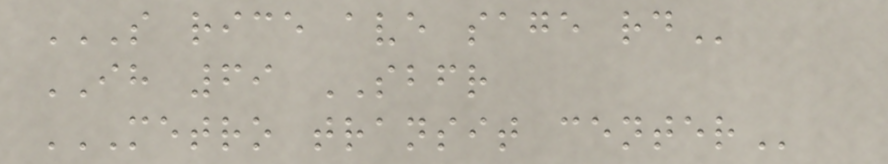S RICE AVE SAGE RD
IH 69 SBFR
METRO TRANSIT CENTER
